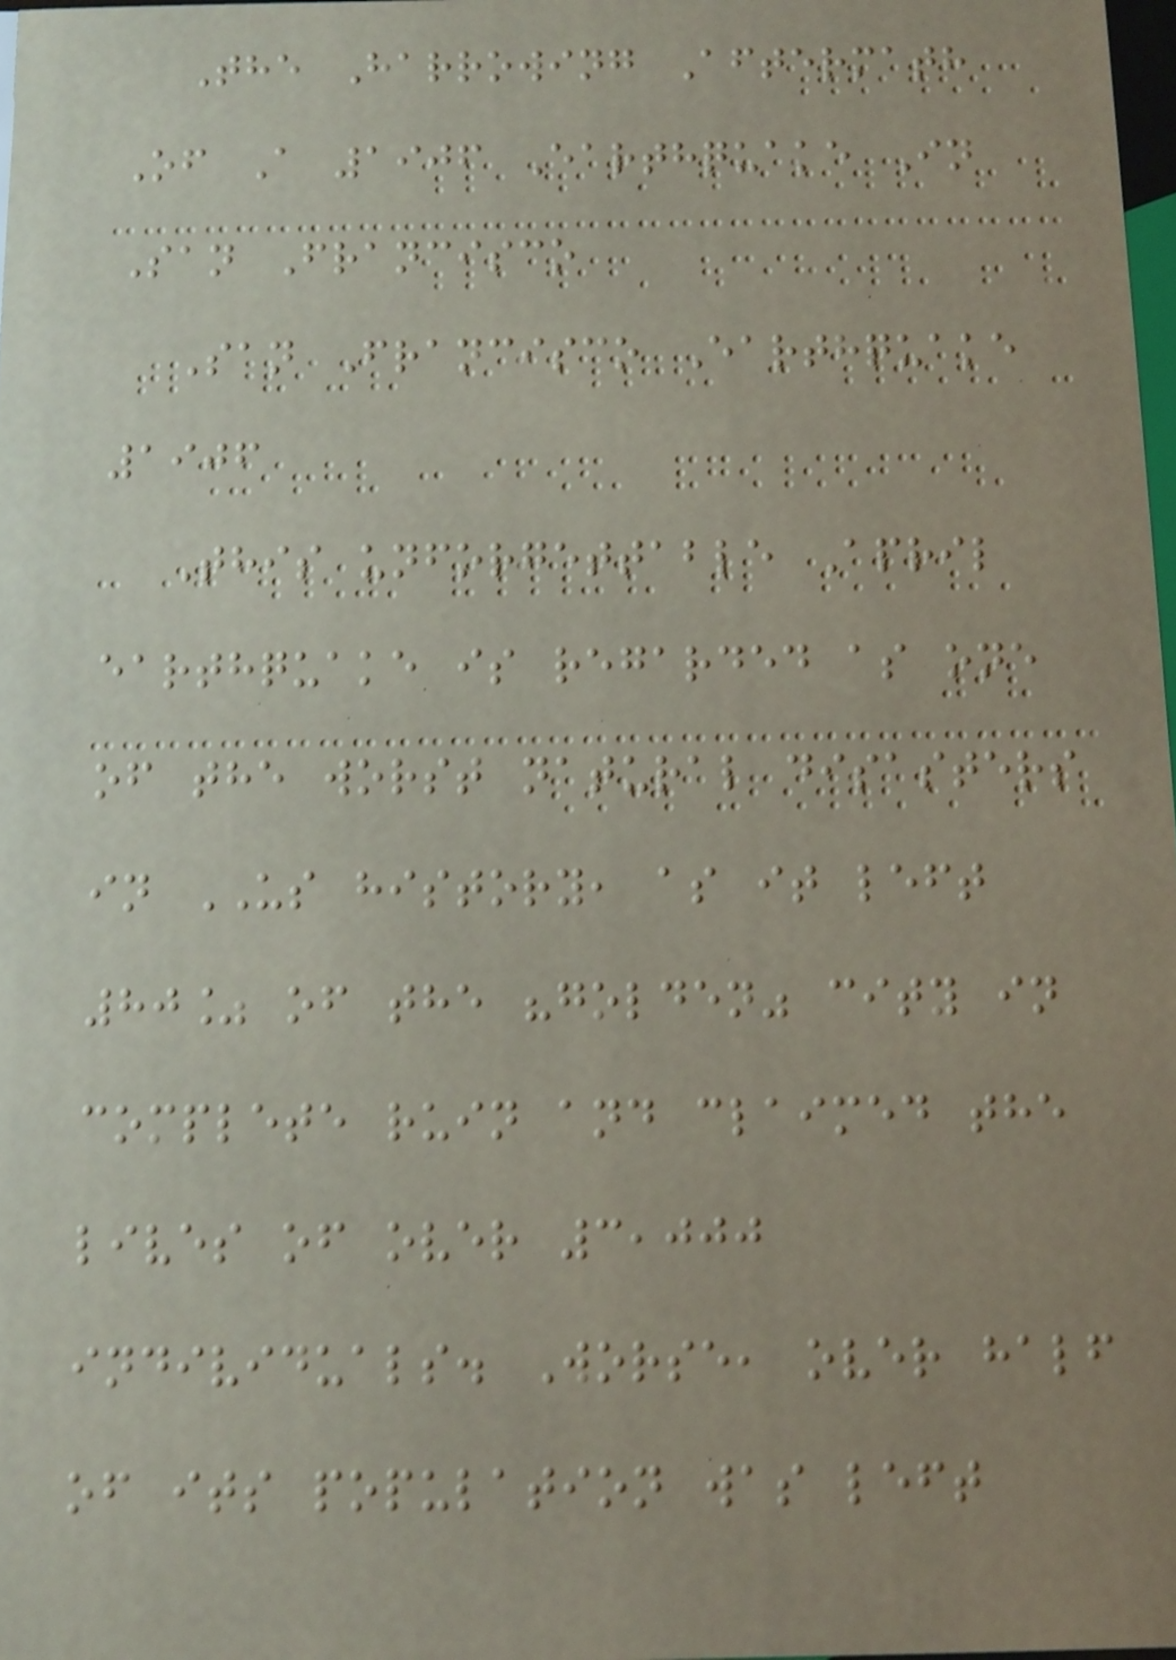The Harrowing Aftermath
Of A 1906 Earthquake In
San Francisco
San Francisco Earthquake
1906
This unforgettable April
earthquake is regarded as one
of the worst natural disasters
in US history, as it left
80% of the "golden" city in
complete ruin and claimed the
lives of over 3,000
individuals. Worse, over half
of its population was left
